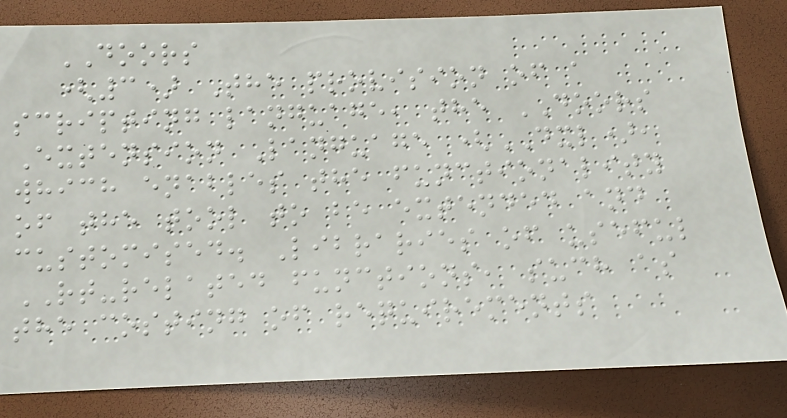DOORS
(3) The provision of a
scripting language, the DOORS
Extension Language (DXL),
which enables the functionality
of the tool to be extended and
customised. Libraries of useful
RT-related functions, such as
the costing of requirements
